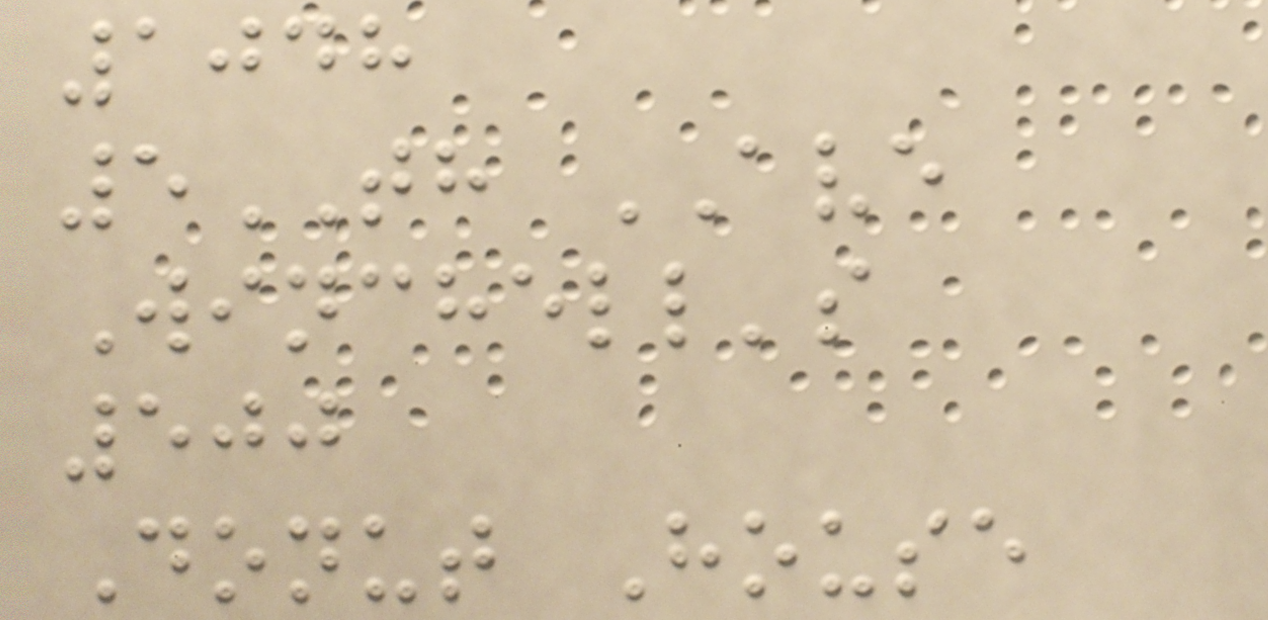1048
5TH AVE
Winchell's
500
Donut House
